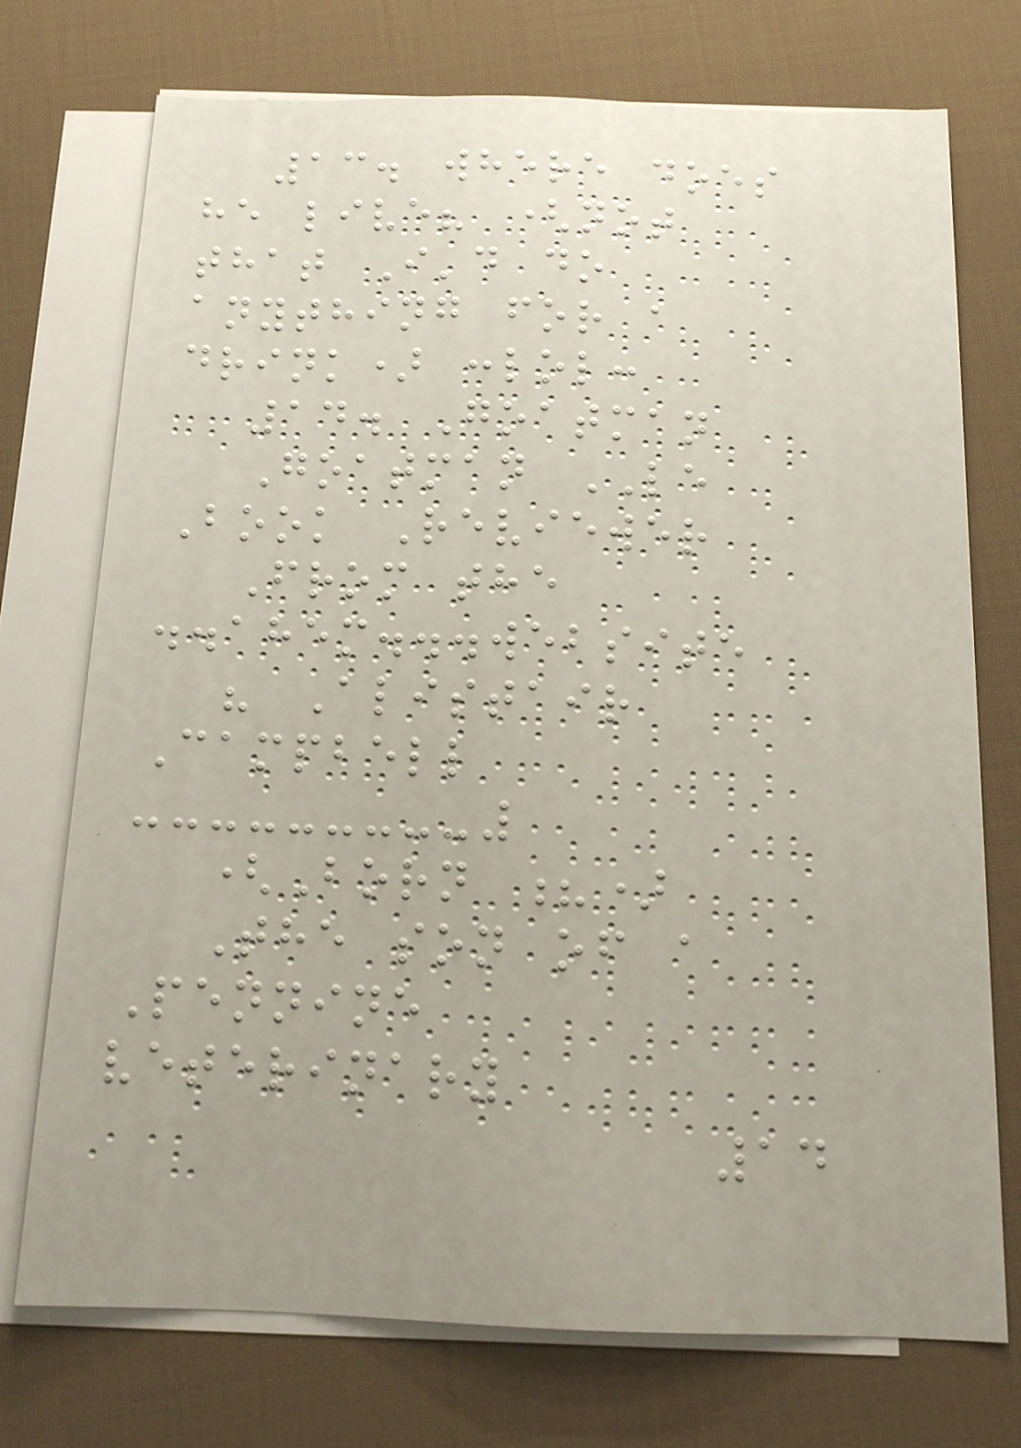13. where does
he live? (not
that I'd do
anything for a
drink) :lol:
14. Goatman
Goatman LE
Book Reviewer
From the
..ahem...website
" Alistair
Campbell
(Born ?)
The son of a
Pennine
veterinary
14
